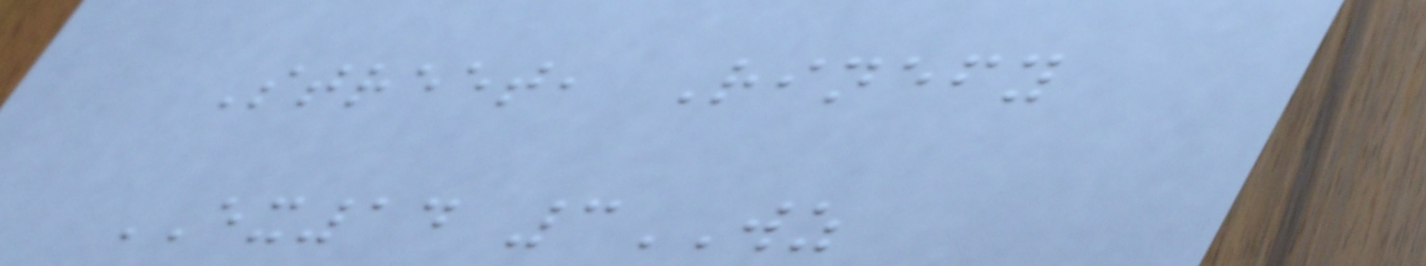Street, Rinefy
EX14 3WZ
